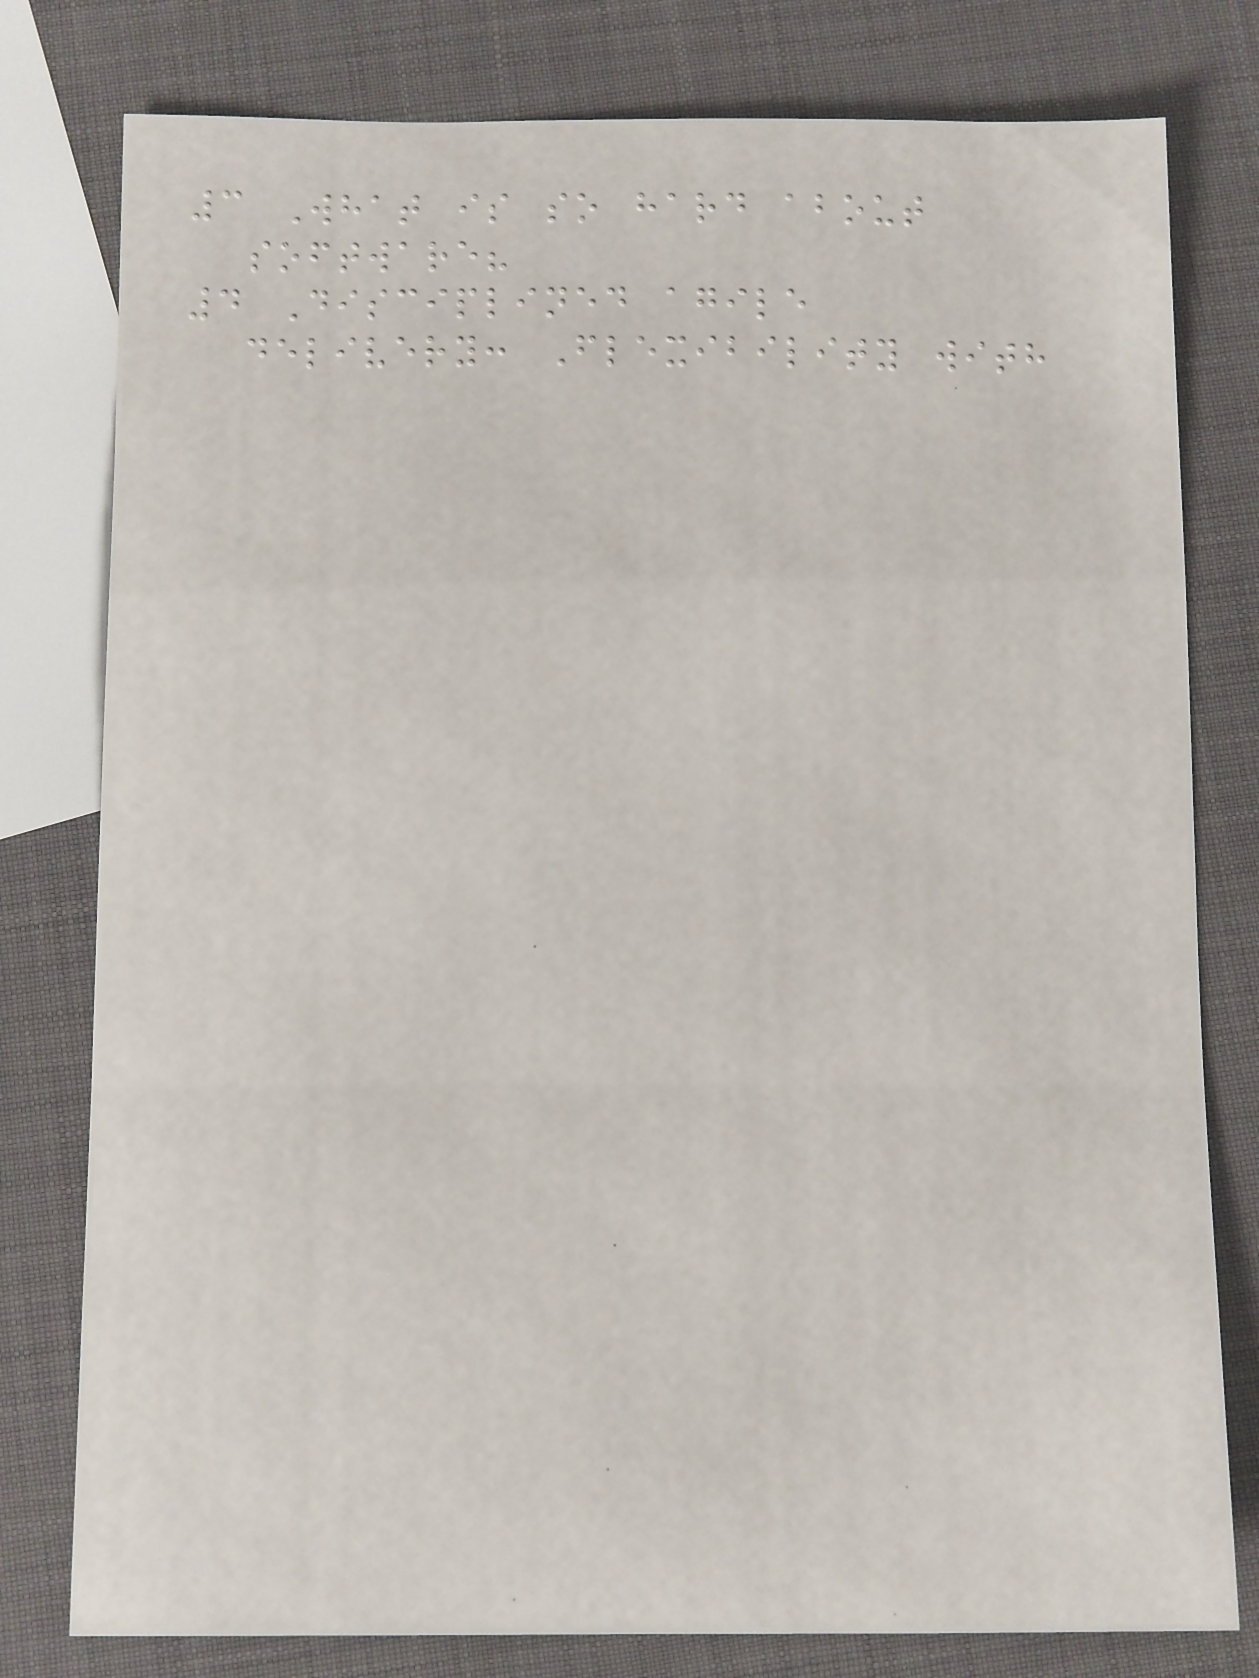3 What is so hard about
software?
4 Disciplined agile
delivery: Flexibility with
